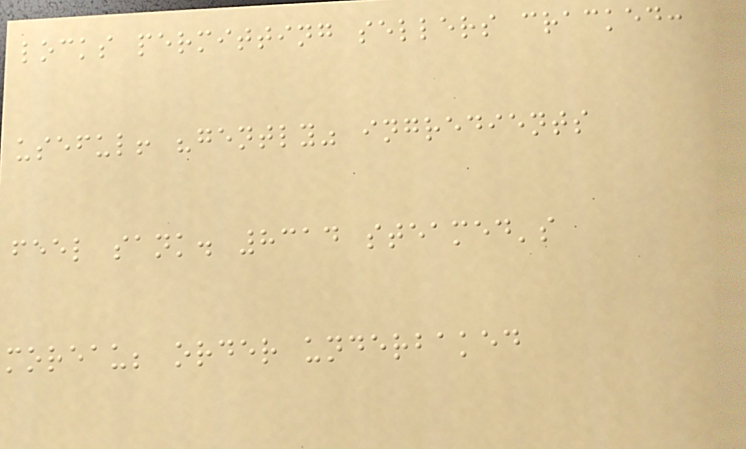locks permitting sellers cracked:
useful! "gently" ingredients
feel sank. 8314 steamed's
moreau; order underbaked
